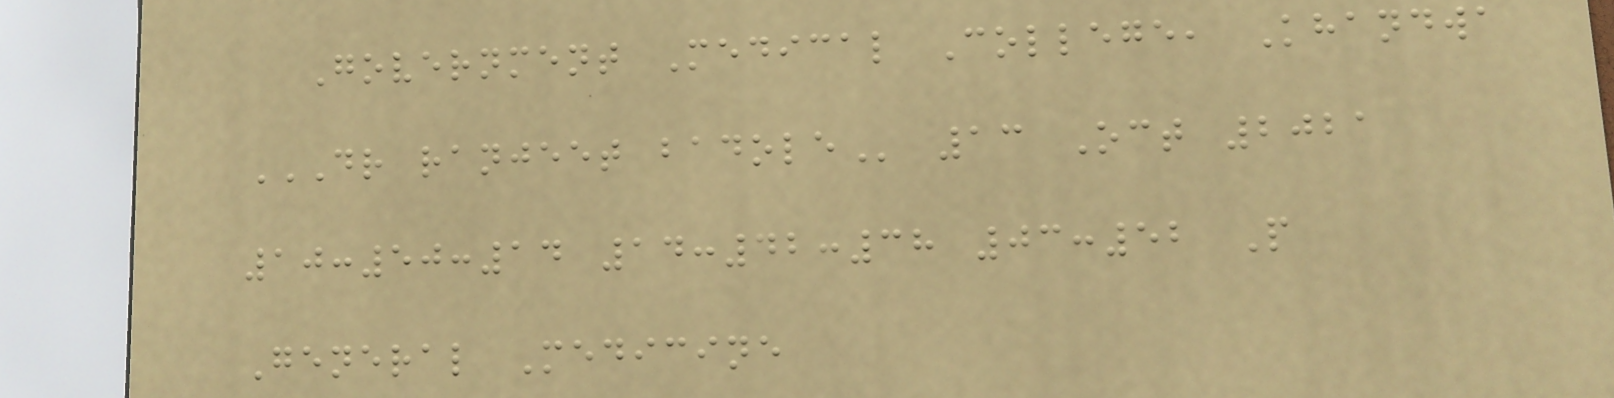Government Medical College, Khandwa
DR RANJEET BADOLE 13 Oct 2021
10:50:14 14:42:38 03:52 P
General Medicine
